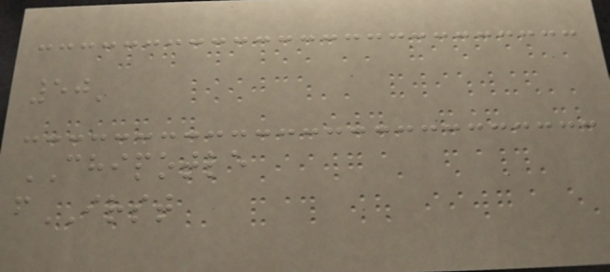50'
CHIPOTLE
fIRST
